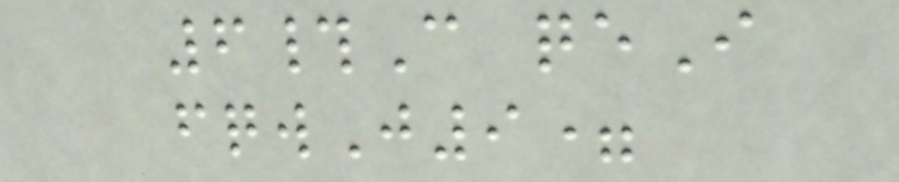6#C qeI
fqwJ9=
